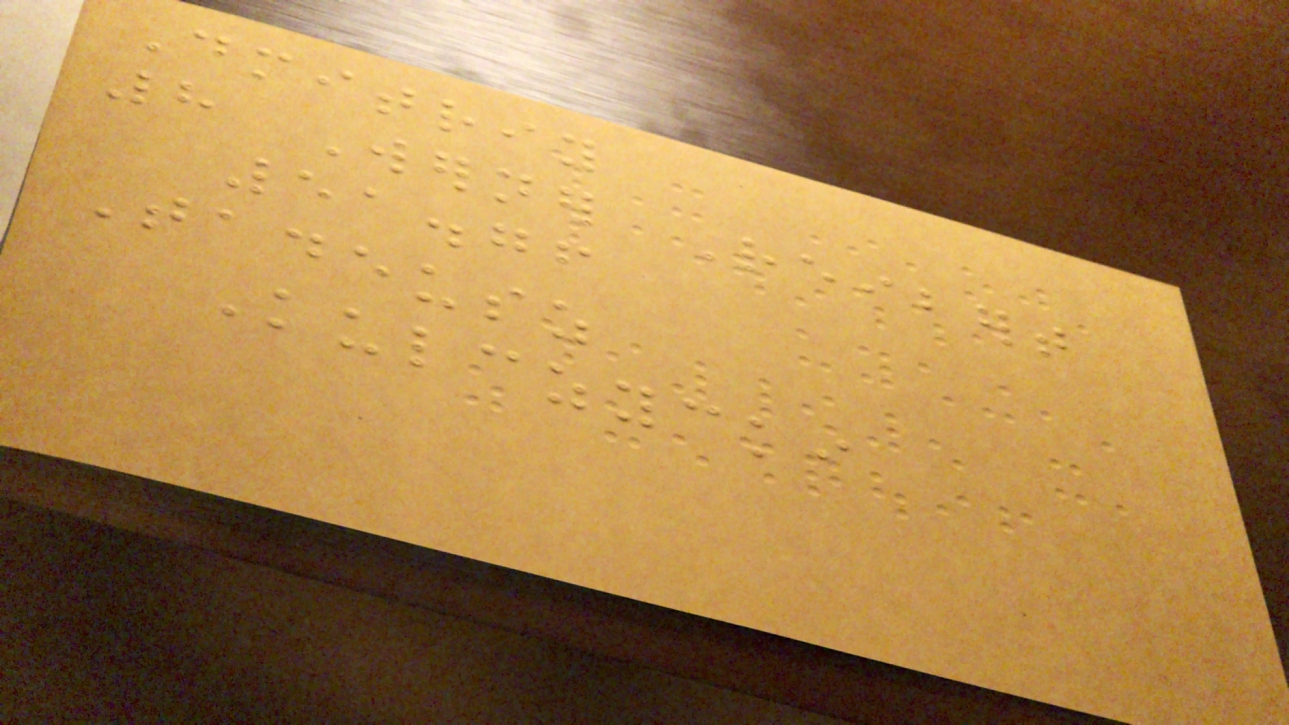Dmitriy
8 Werner Reibert
51.76
Tadeusz
Kulczycki
